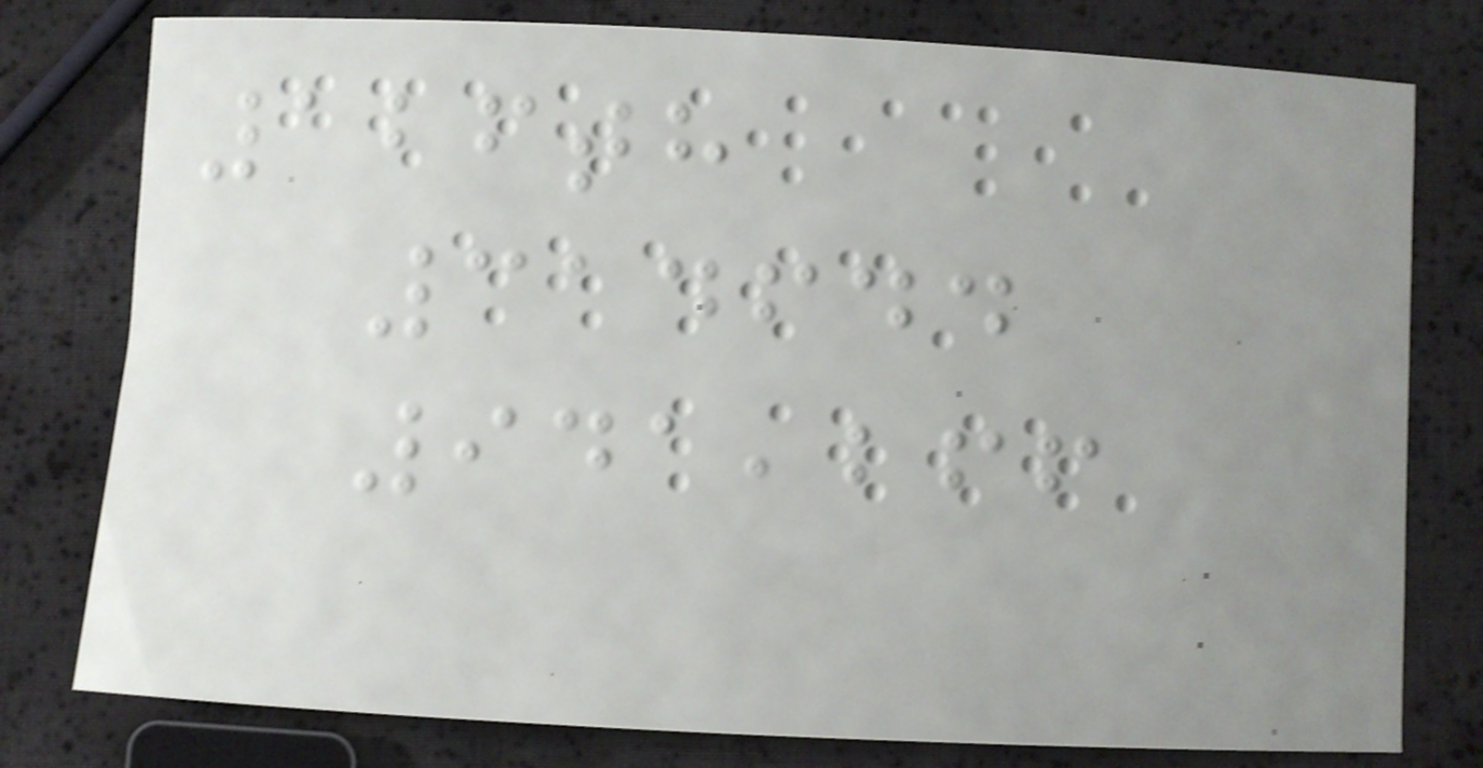126th
314644
941,266
